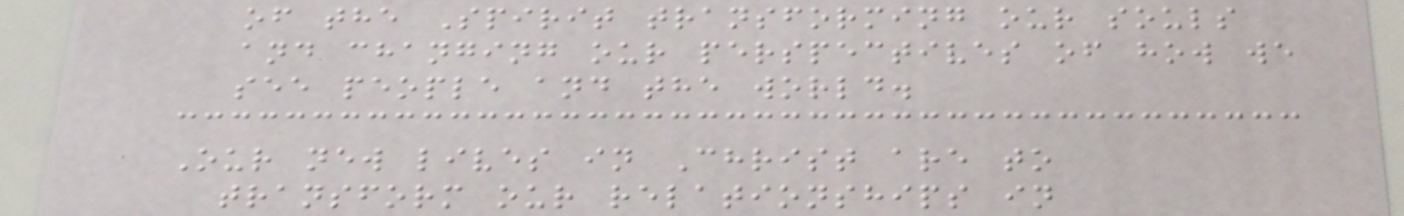of the Spirit transforming our souls
and changing our perspectives of how we
see people and the world.
Our new lives in Christ are to
transform our relationships in
